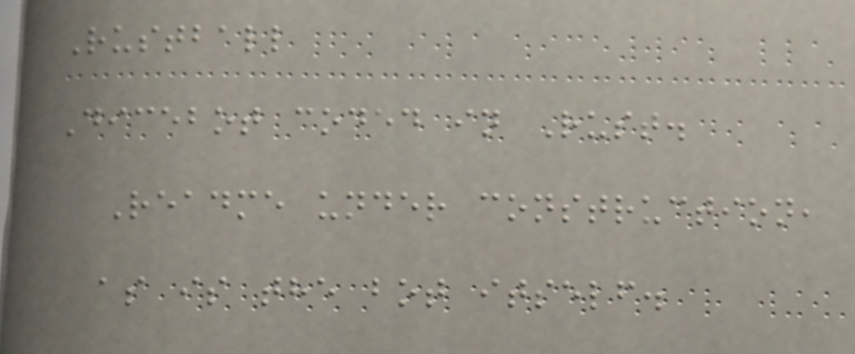Rustball
Dicebot coded in Rust.
Readme under construction,
as is the bot itself.
